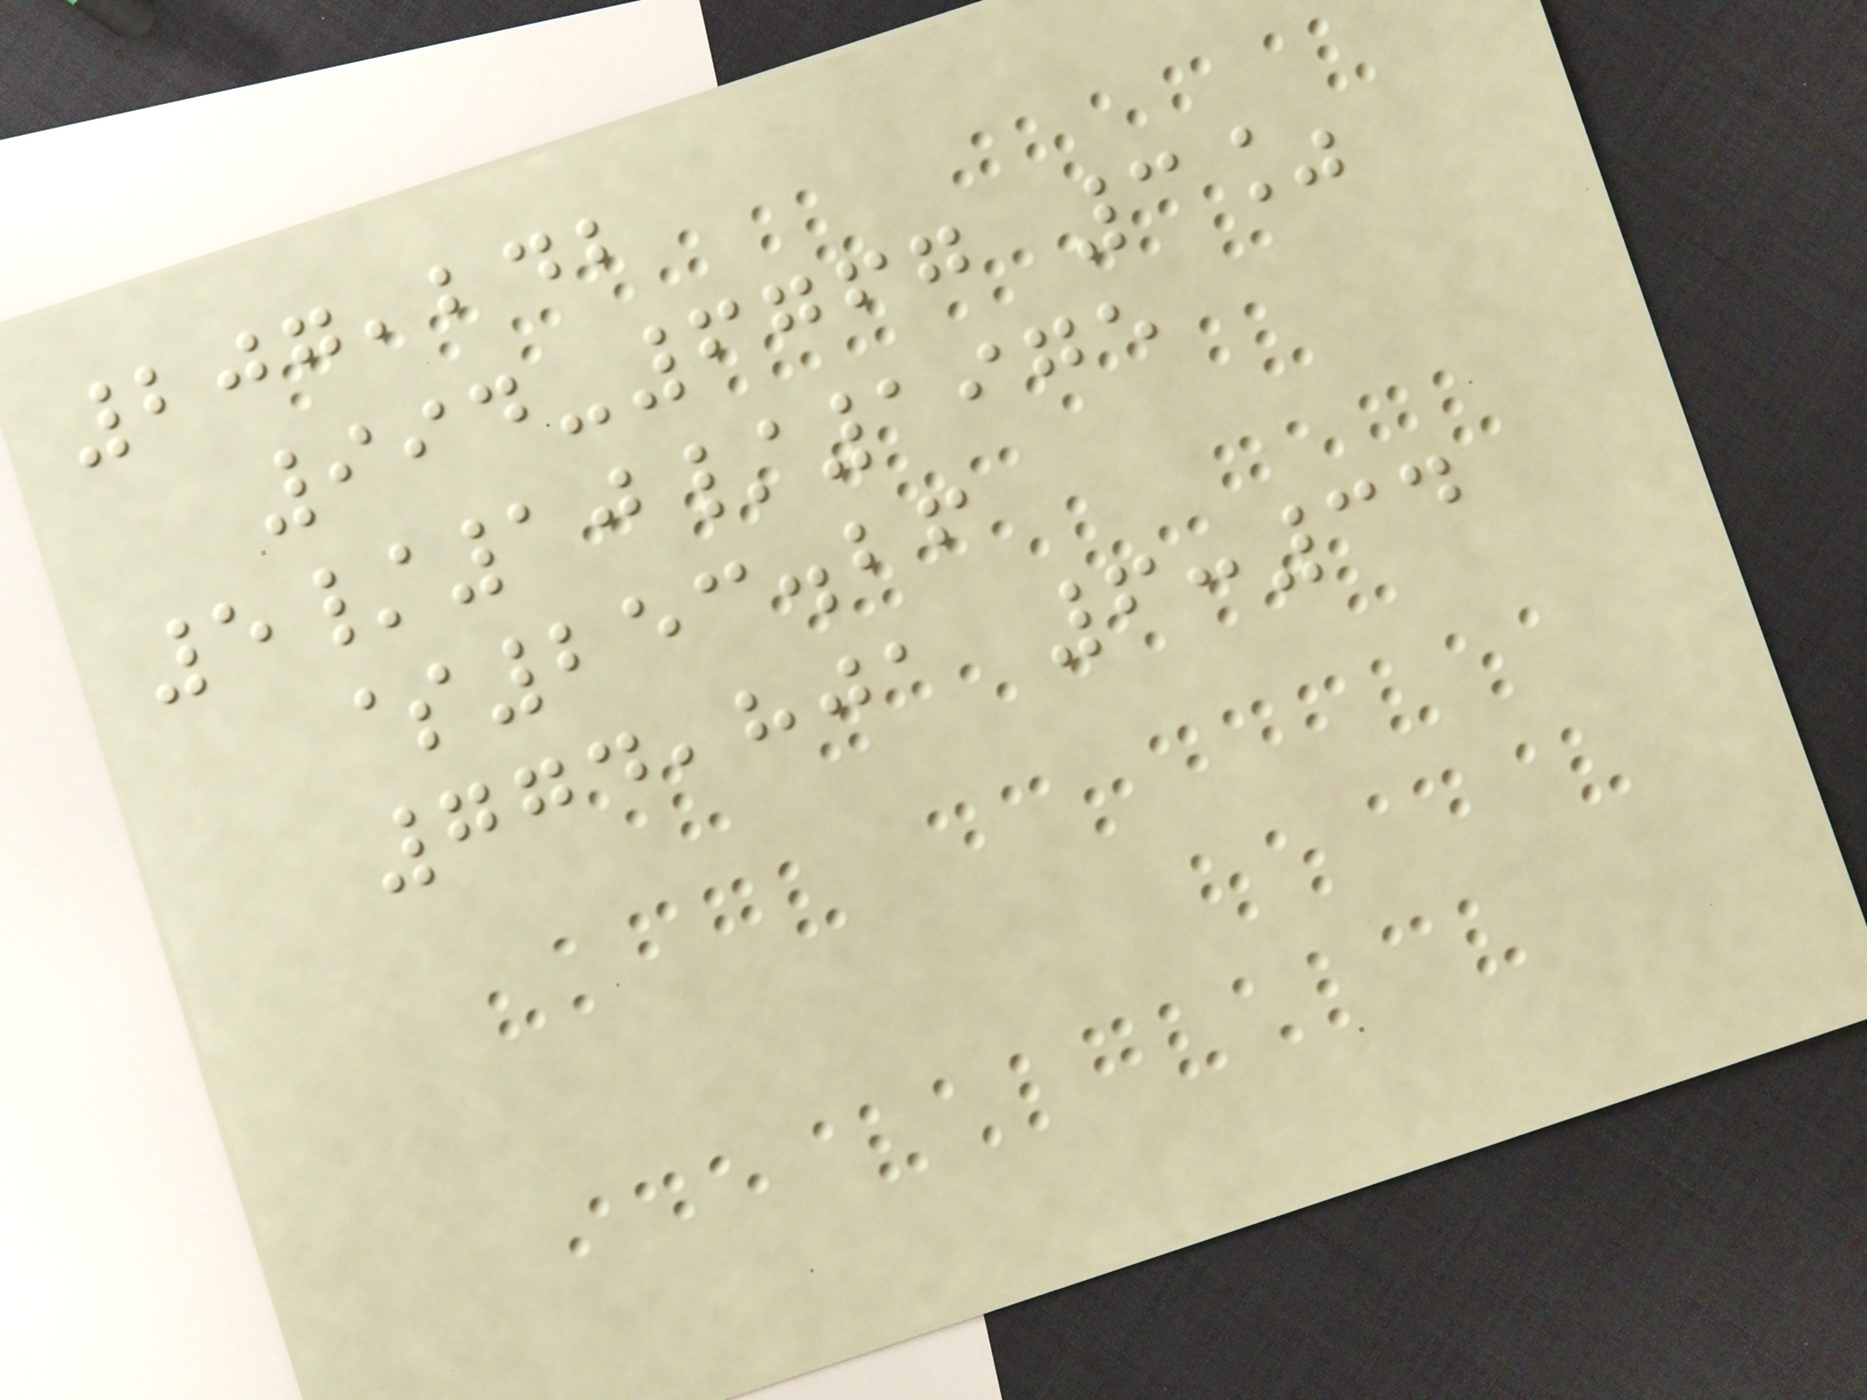207,242
994-6767 3%
5/10/1975
$253.26
774,801 6:34
